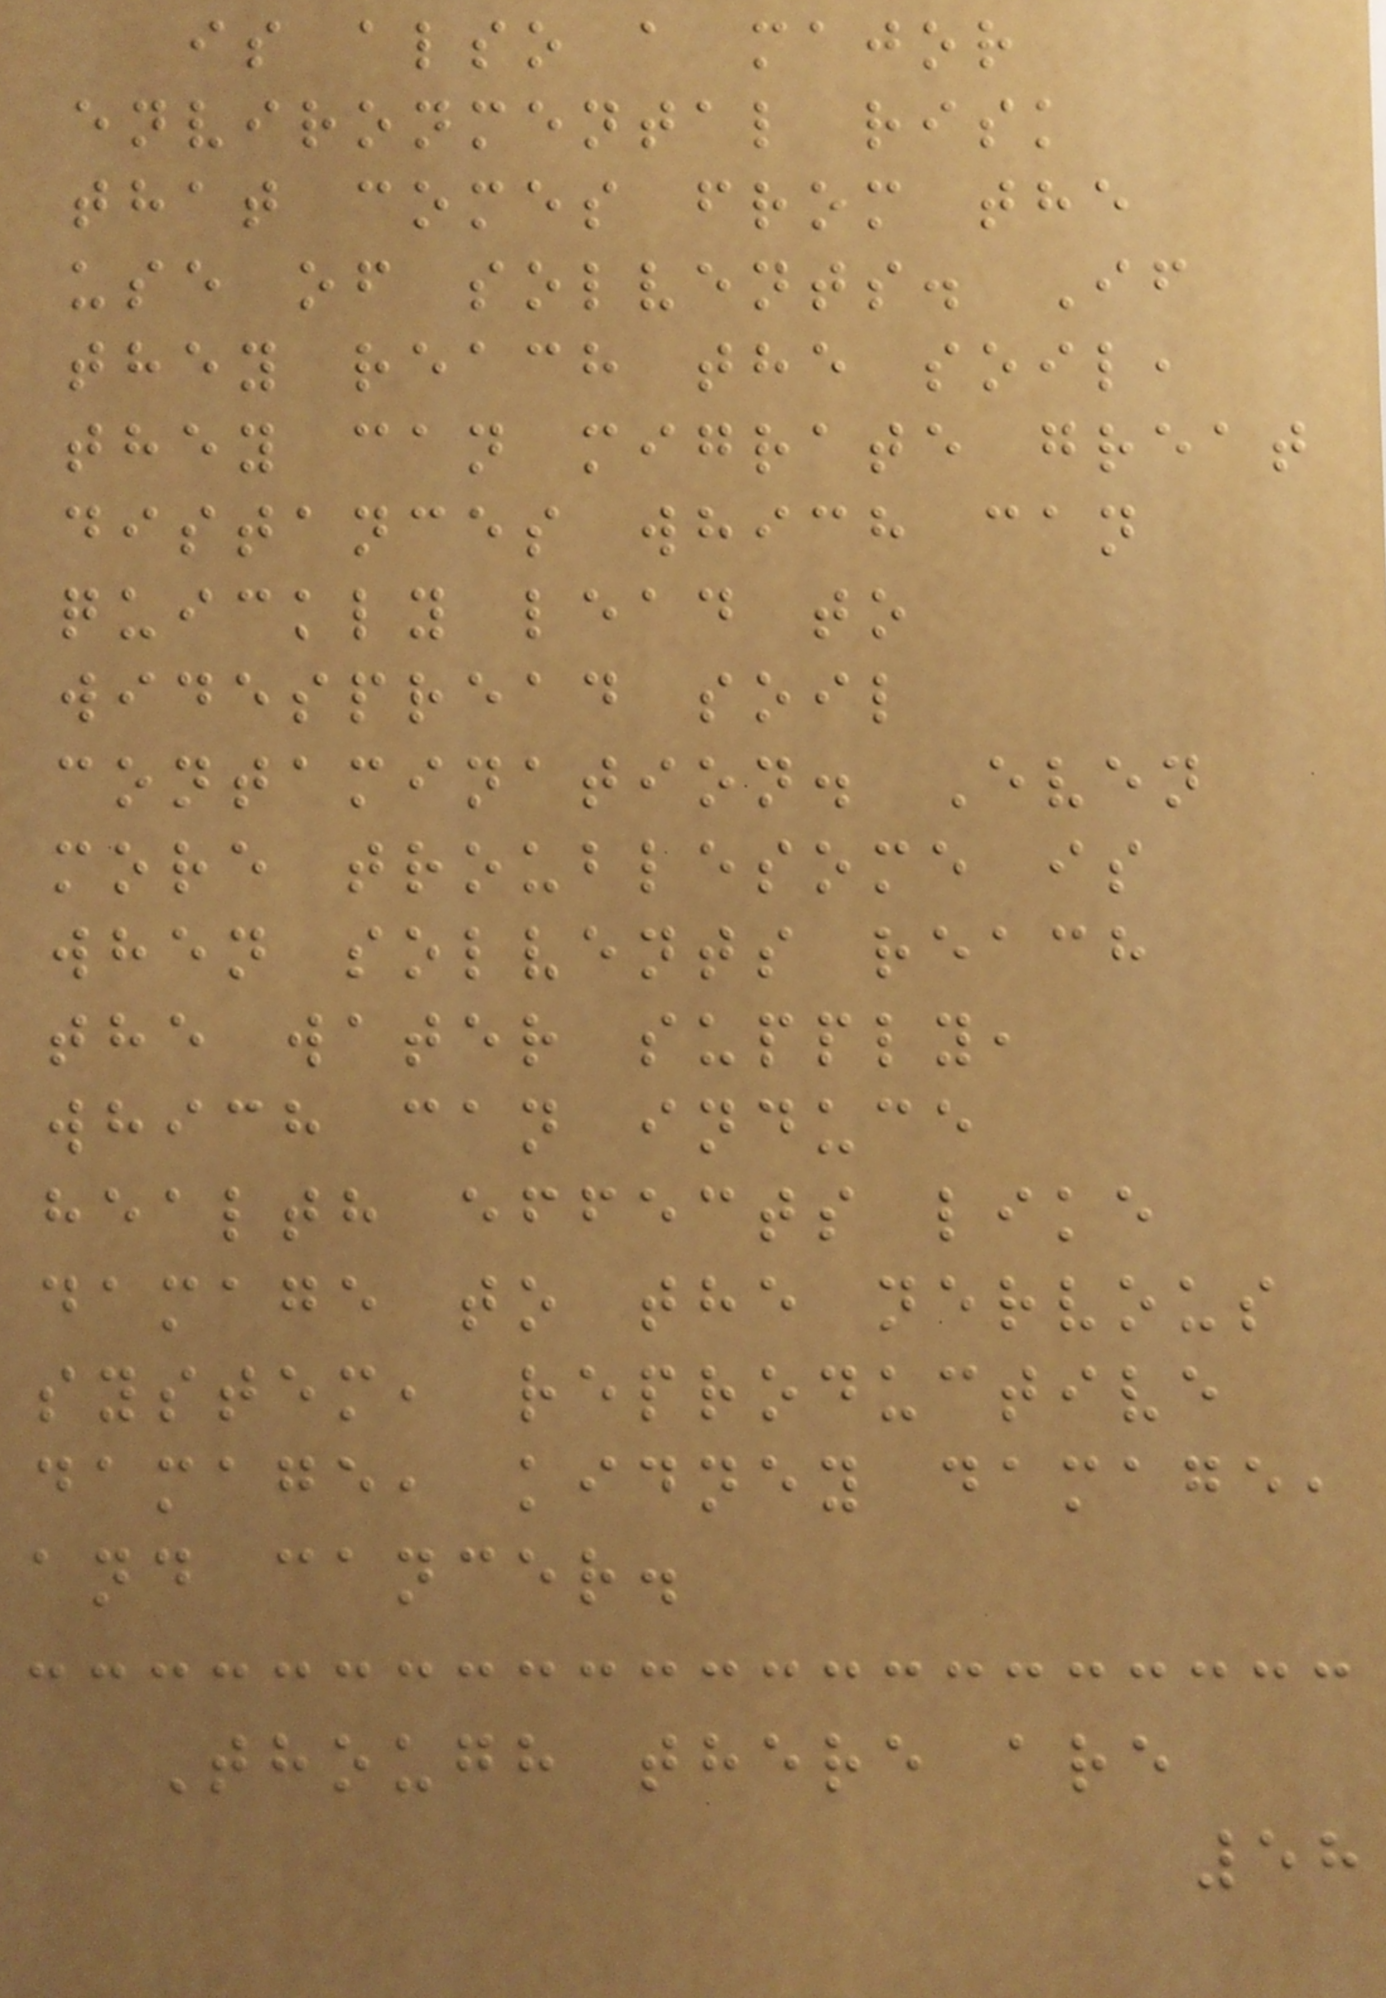is also a major
environmental risk
that comes from the
use of solvents. If
they reach the soil,
they can migrate great
distances which can
quickly lead to
widespread soil
contamination. Even
more troublesome is
when solvents reach
the water supply,
which can induce
health effects like
damage to the nervous
system, reproductive
damage, kidney damage,
and cancer.
Though there are
58
